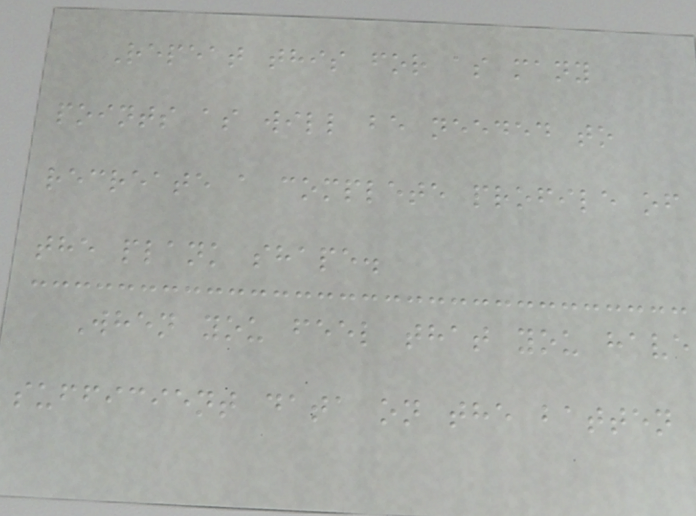Repeat this for as many
points as will be needed to
recreate a complete profile of
the plank shape.
When you feel that you have
sufficient data on the batten
